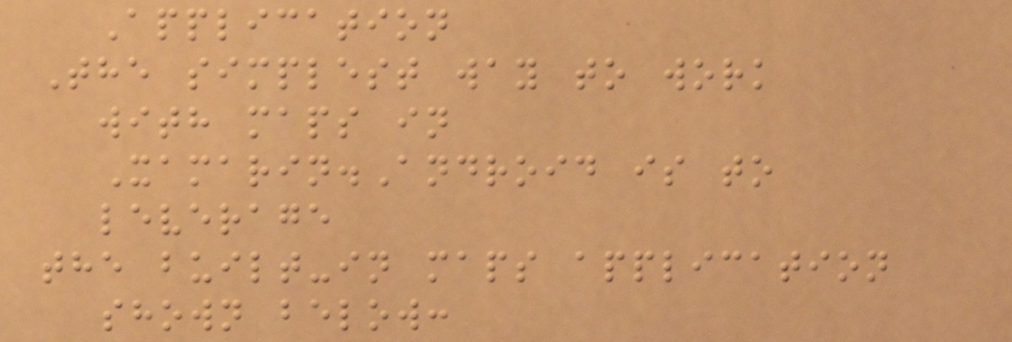Application
The simplest way to work
with maps in
Xamarin.Android is to
leverage
the built-in maps application
shown below:
